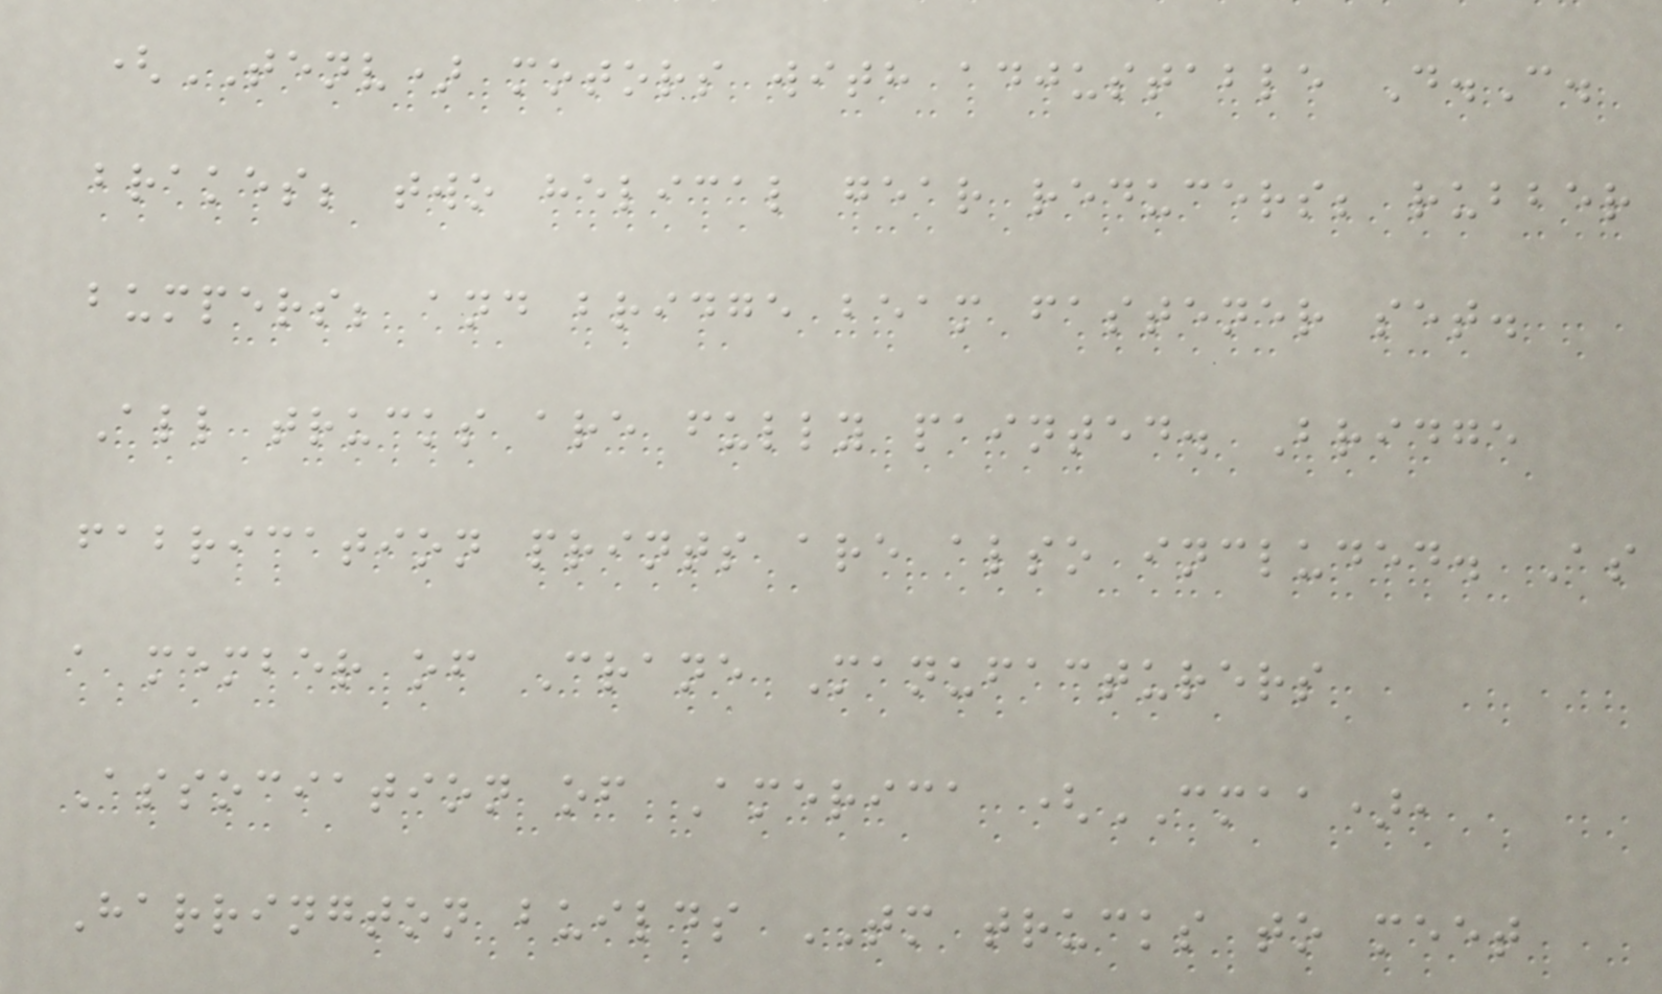(TENV) motors with adjustable D.C.
brakes; two helical gear reducers; rubber
bumpers; and bridge beam fastener set.
All trucks are fully painted. Bridge
fabrication prints are also included. As
a member of Crane Manufacturers
Association of America (CMAA),
Harrington builds TM trucks to meet
